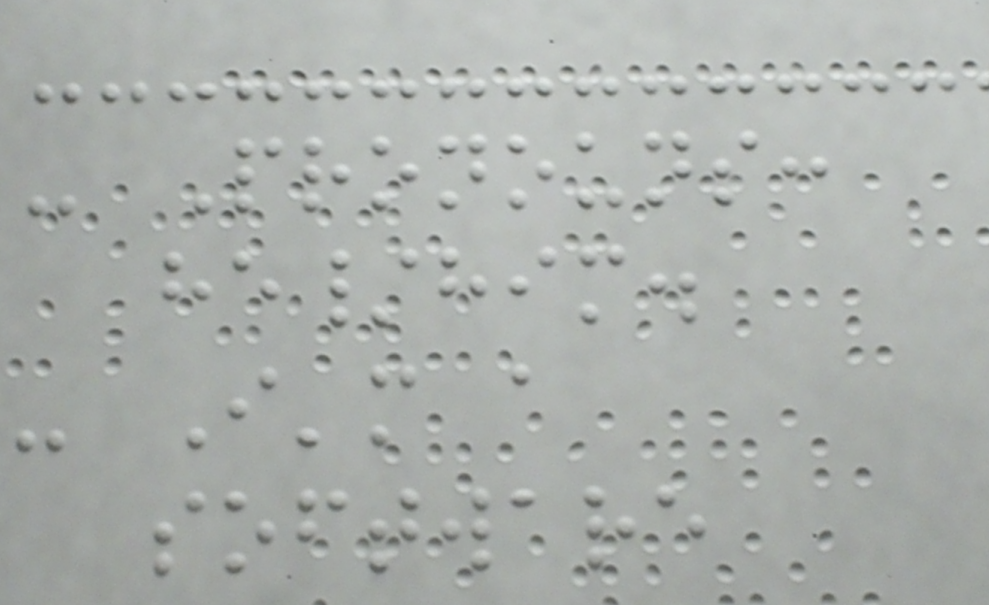- Pronouns:
he/him.
- I'm a
software
